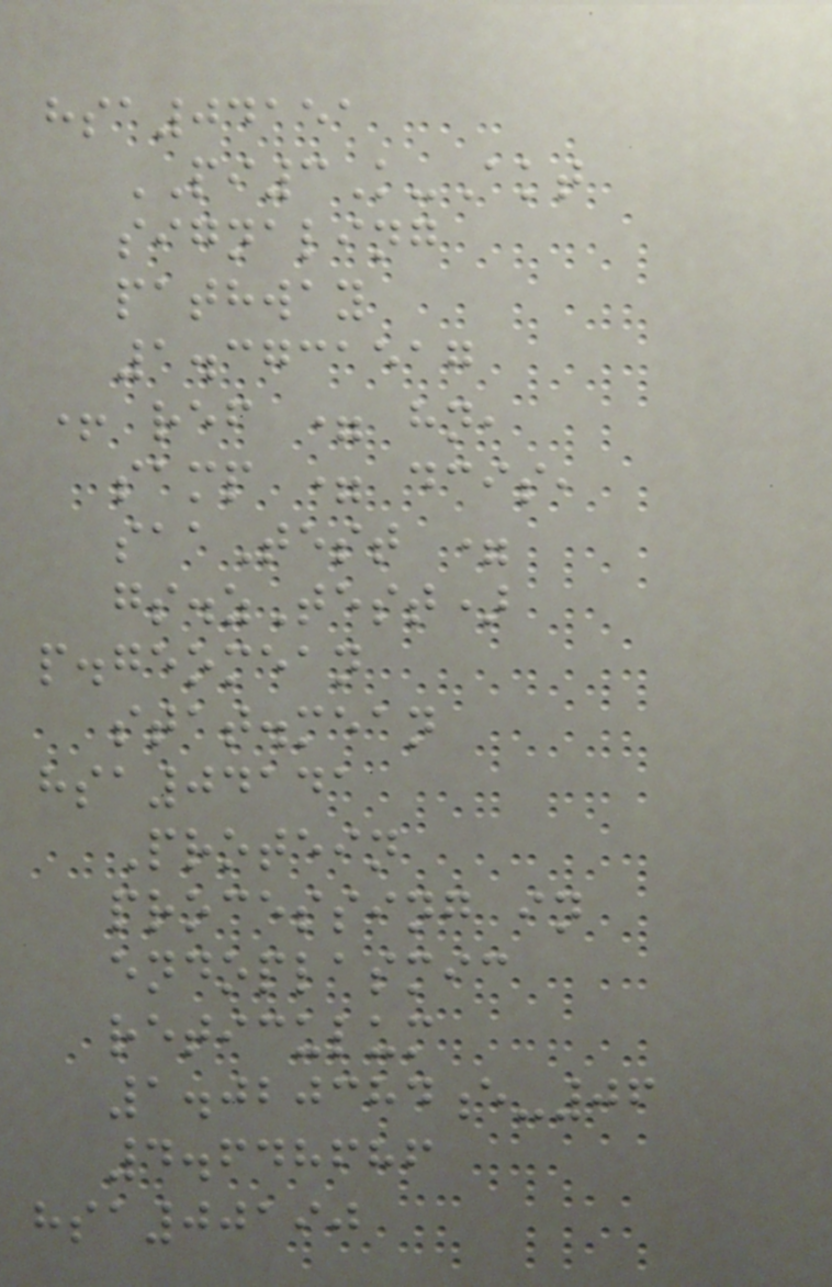hsa04151
PI3K-Akt
signaling
pathway
1.3731517
+ ref = hn,
samp = dcis,
saaTest =
gs.zTest)
p.geomean
stat.mean
hsa04141
Protein
processing in
endoplasmic
reticulum
1.020384e-06
4.648686
hsa00190
